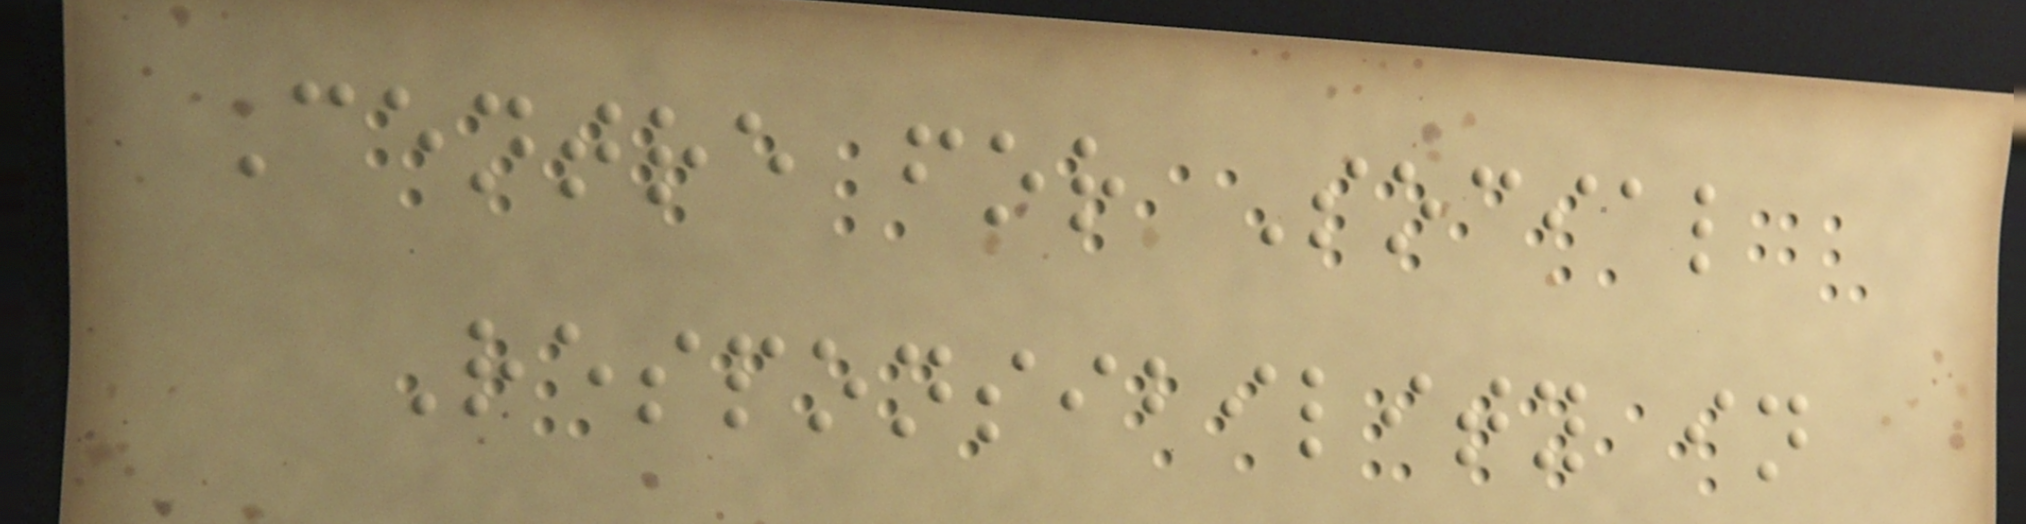Centre for Social
Responsibility in
